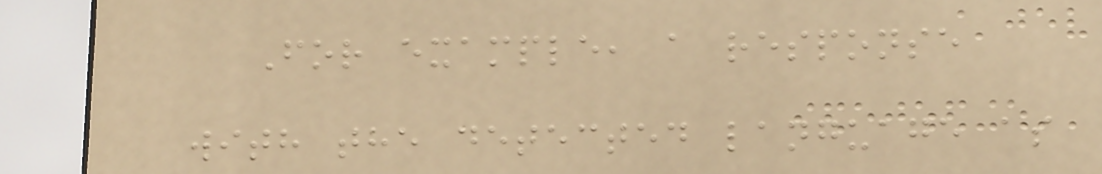For example, a response
with the detected language as
